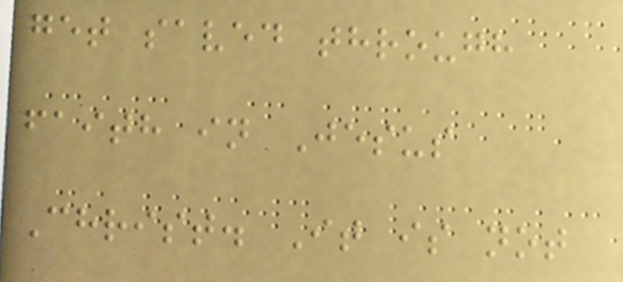get saved through
faith in Jesus
Christ. It is not
